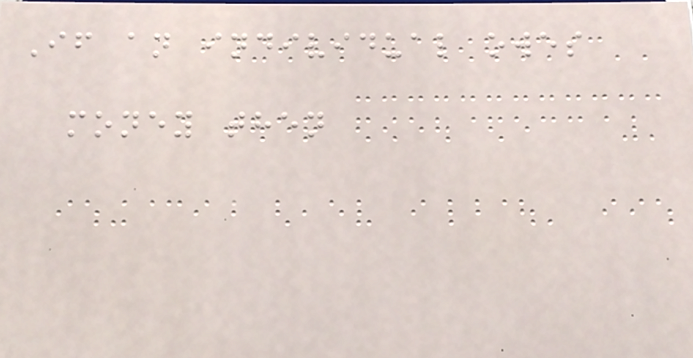If an individual owes
money then
